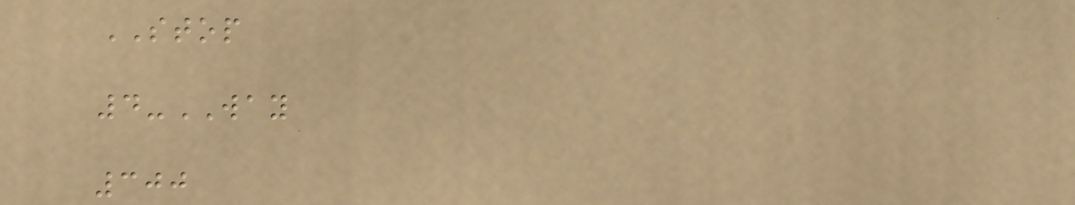STOP
4-WAY
300
